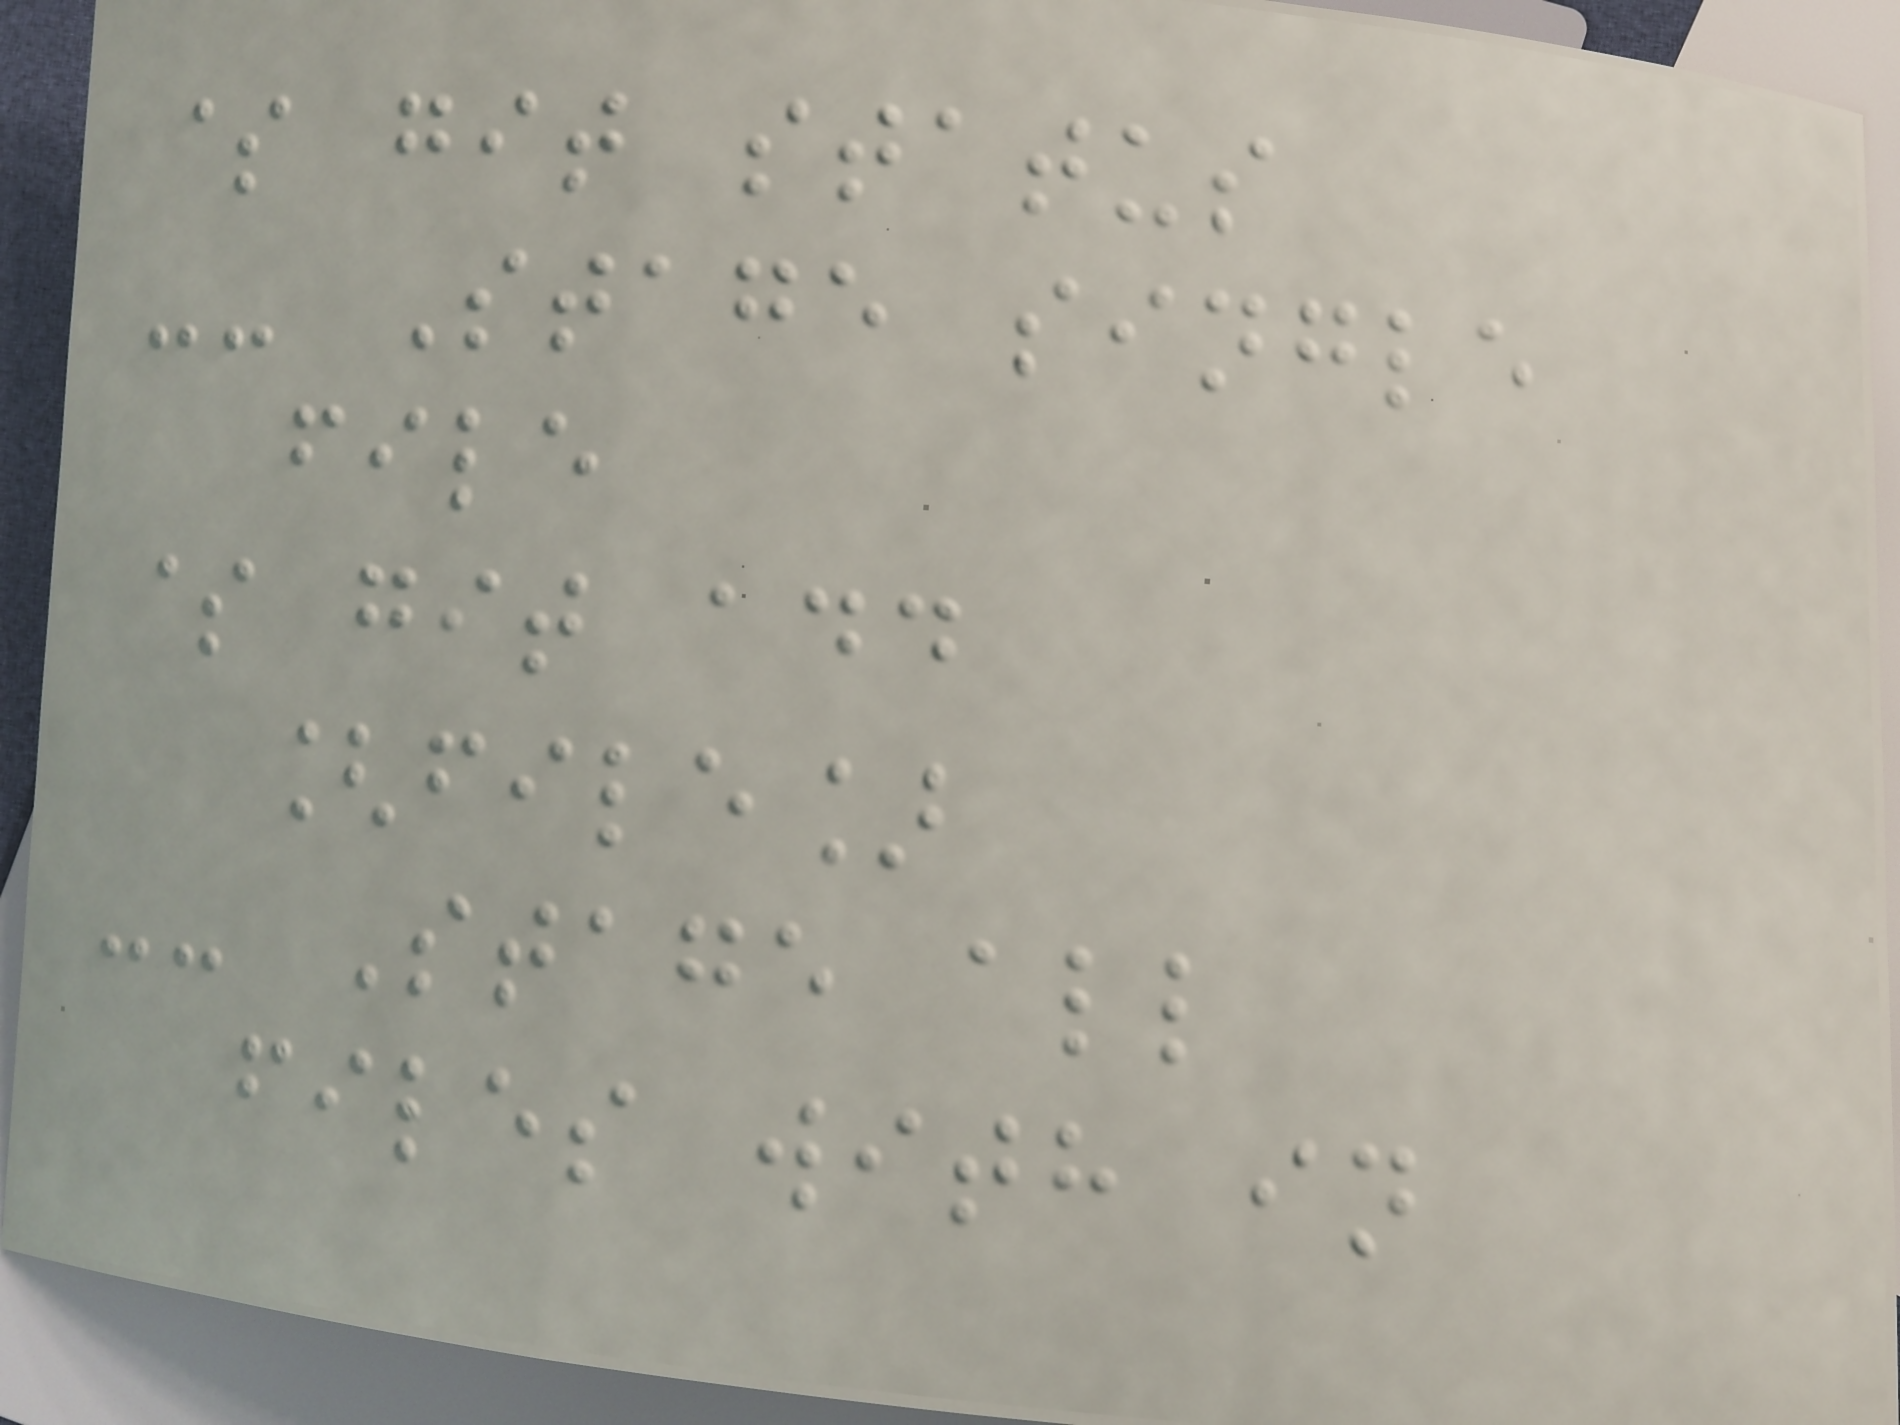$ git status
-- Stage single
file
$ git add
[file]
-- Stage all
files with in
